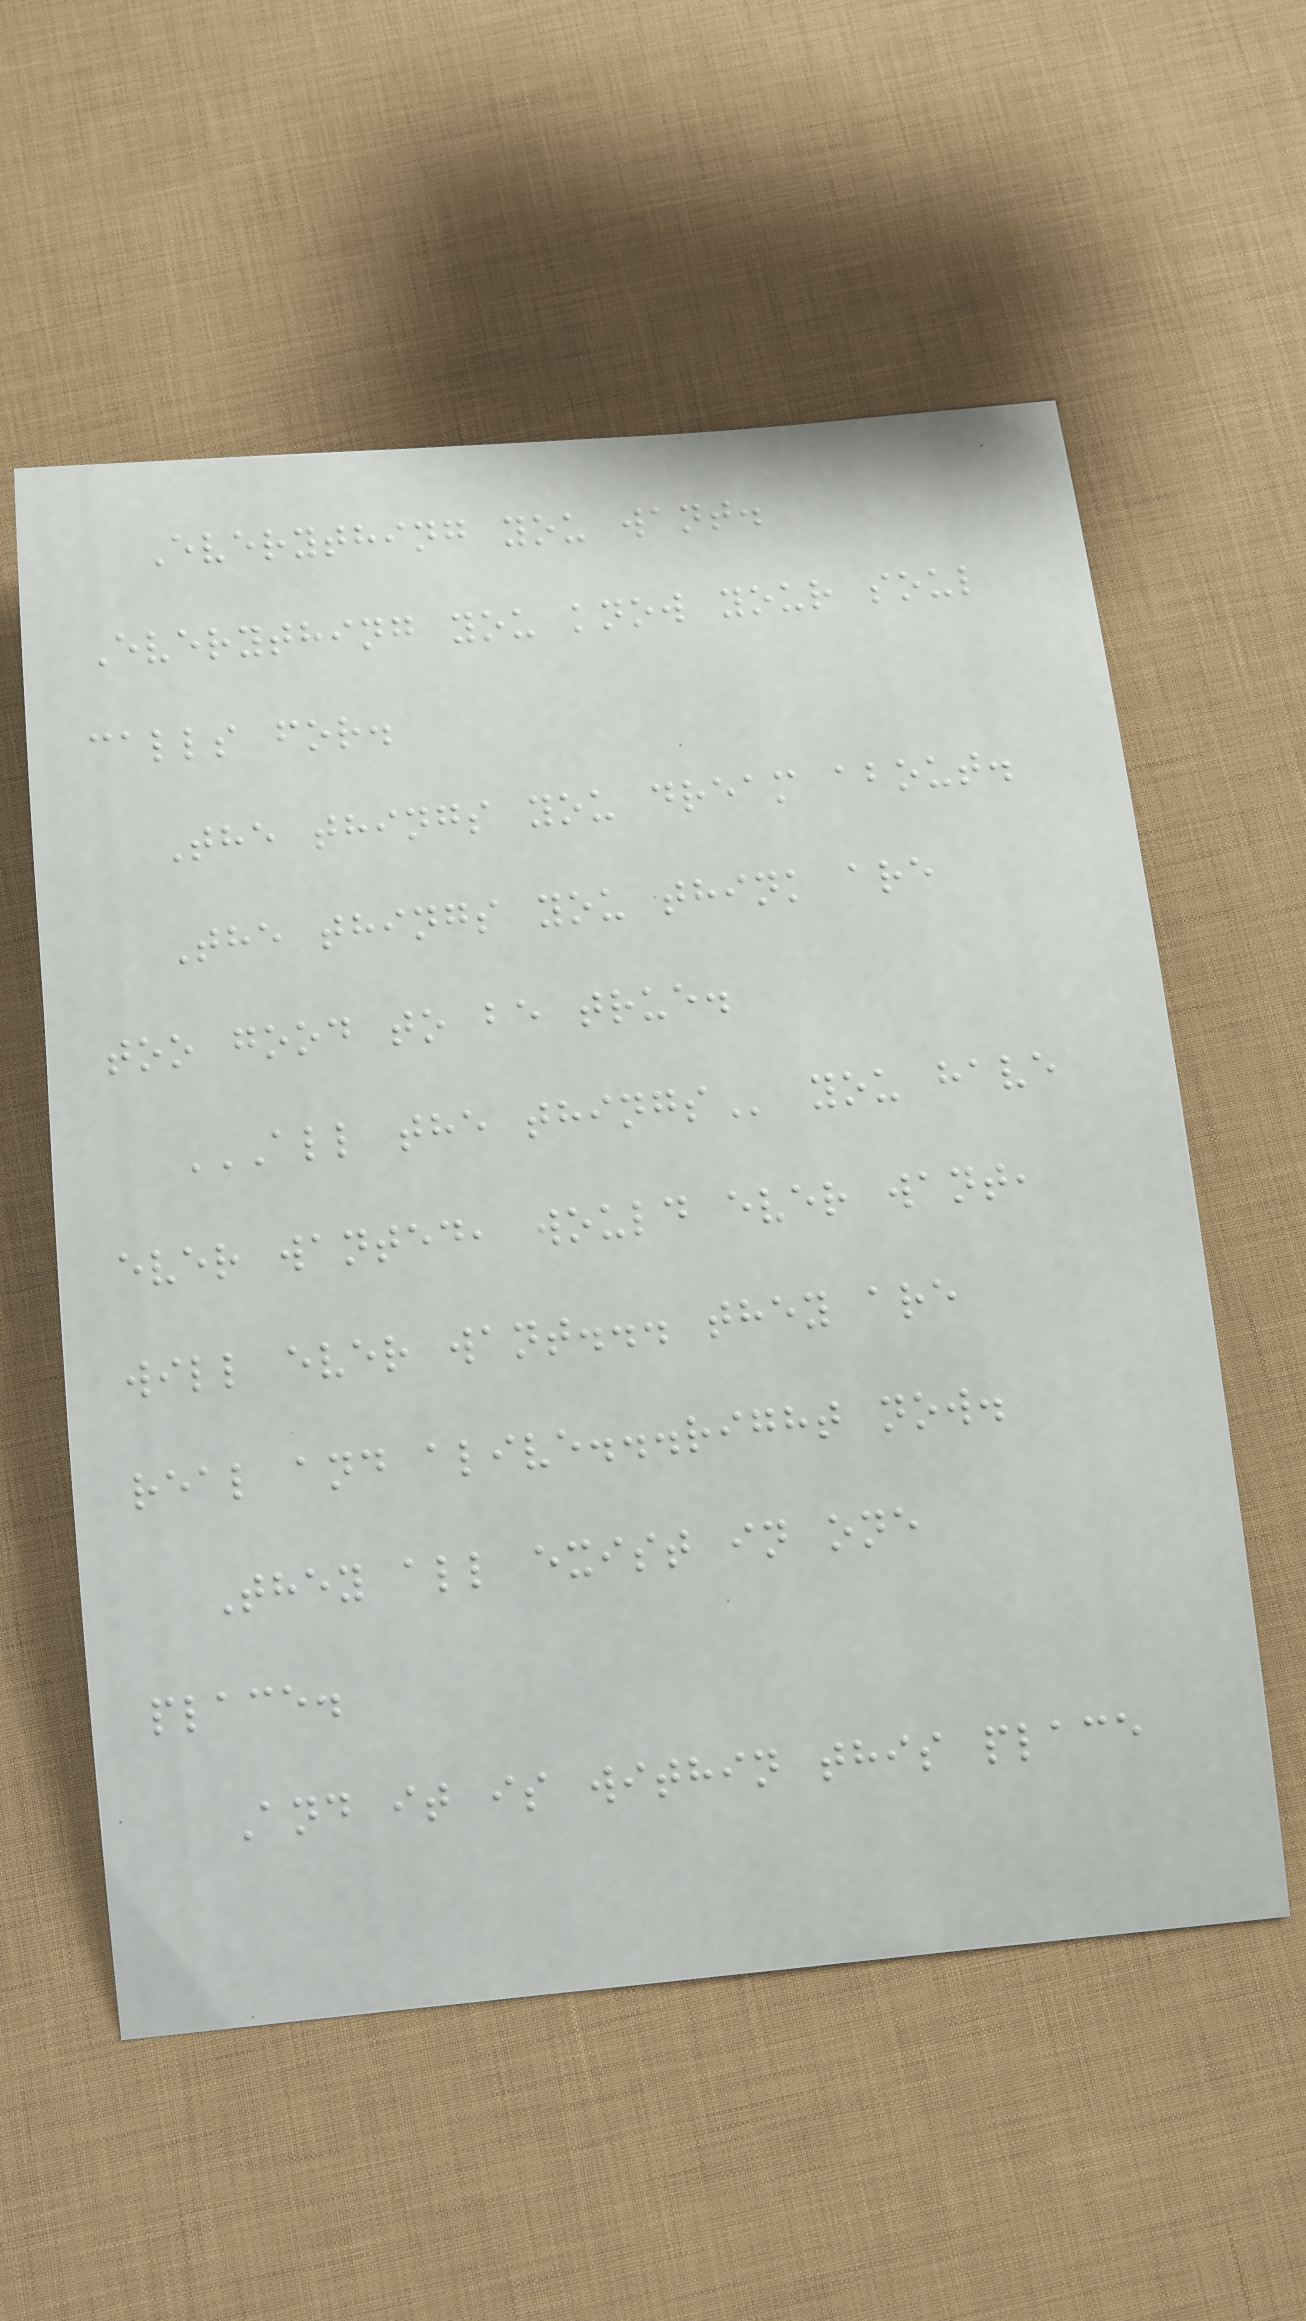Everything you want.
Everything you know your soul
calls for.
The things you dream about.
The things you think are
too good to be true.
ALL THE THINGS you have
ever wanted, would ever want,
will ever want... they are
real and alive...right now.
They all exist in one
place.
And it is within this place
